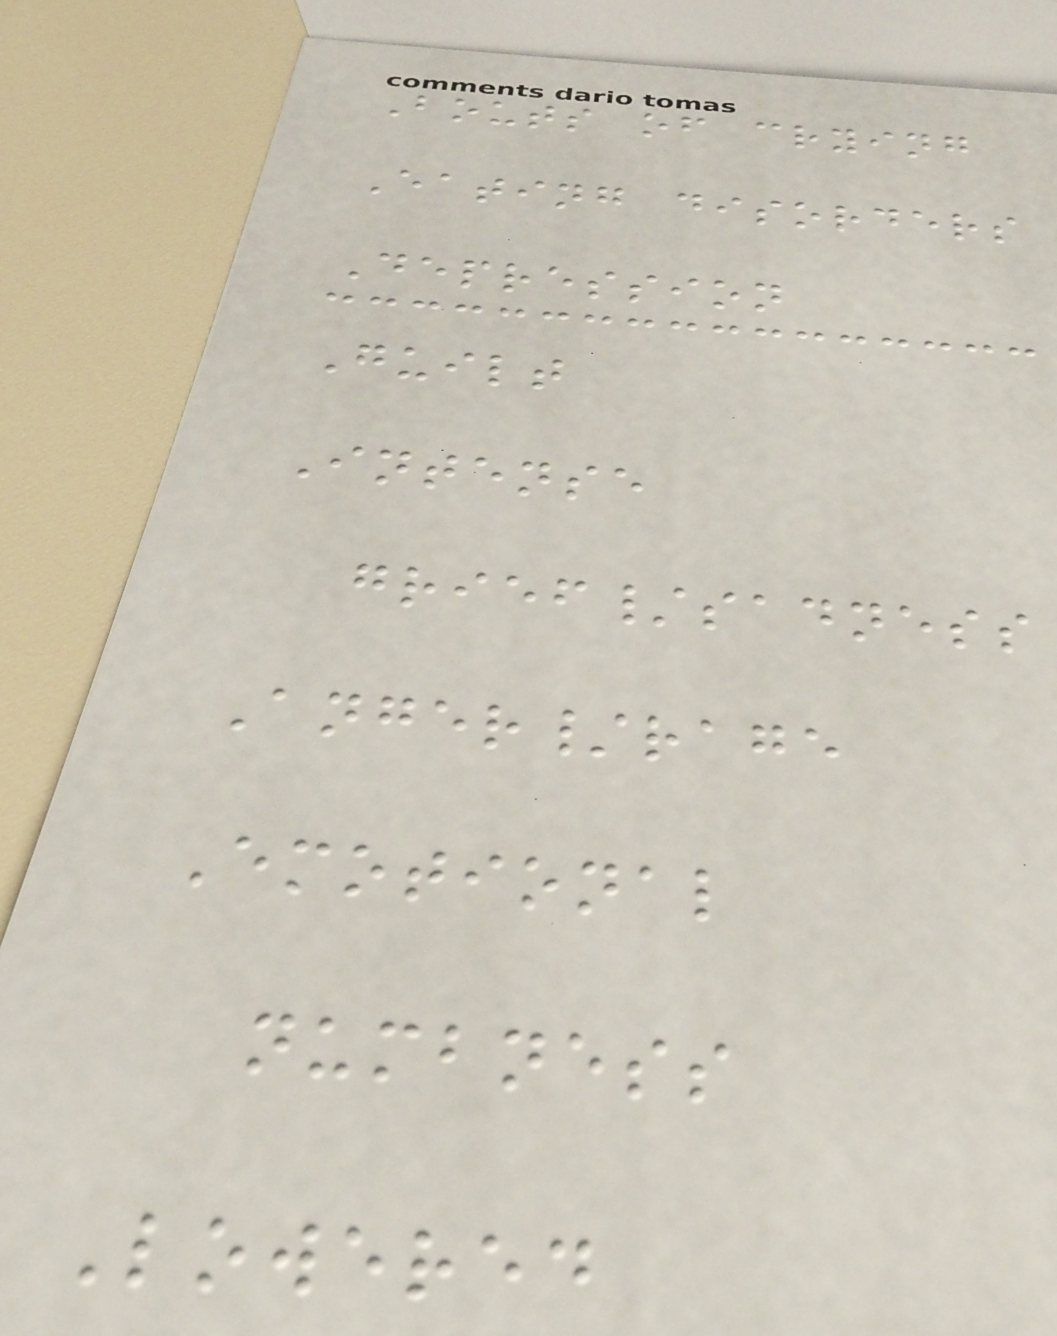Bouts of crying
Eating disorders
Depression
Guilt
Intense
grief/sadness
Anger/rage
Emotional
numbness
Lowered
